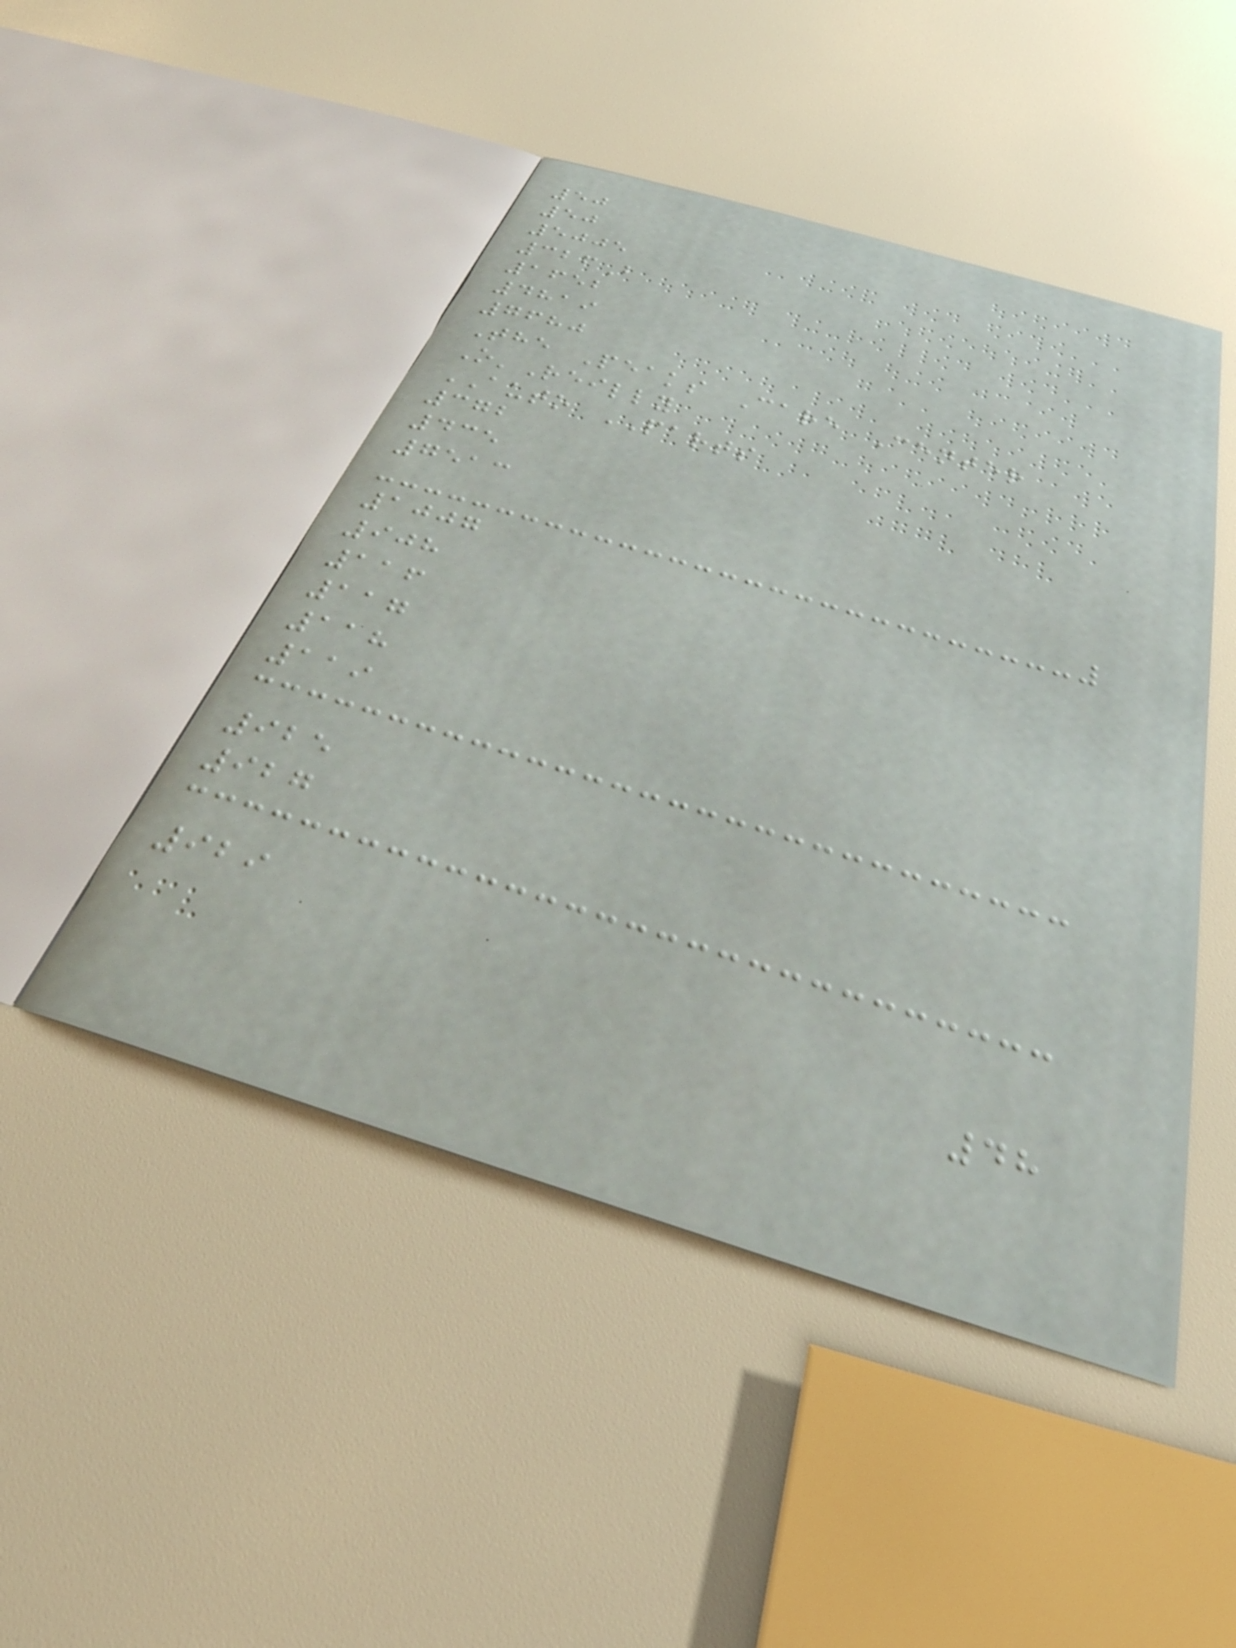50
50
5005
326B
1652
4819
7680
The Peaks Care Center
O'Reilly
AUTO PARTS
372
435
7513
1007
908
116
117
118
119
925
927
929
48
